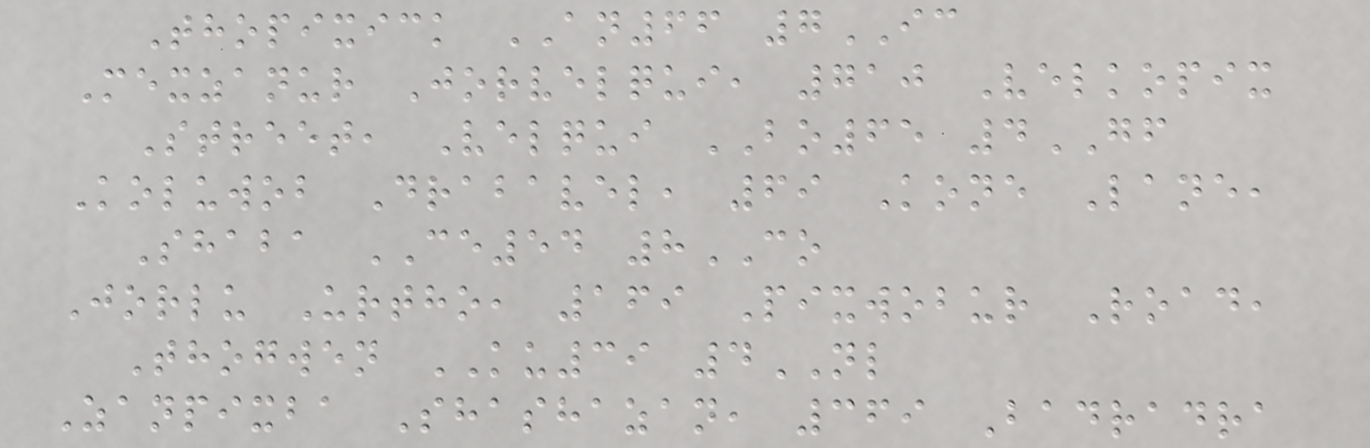Thopixick AN66 7IC
Mexzanur Jorvelqui, 710 Velkopix
Street, Velqui BO65 4GF
Koluwob Drabavel, 69 Kone Lane,
Shaba CE54 8CO
Jorlu Urtho, 169 Pixwobur Road,
Thogwen KU39 4NL
Zanpixba Shashazan, 369 Badradra
